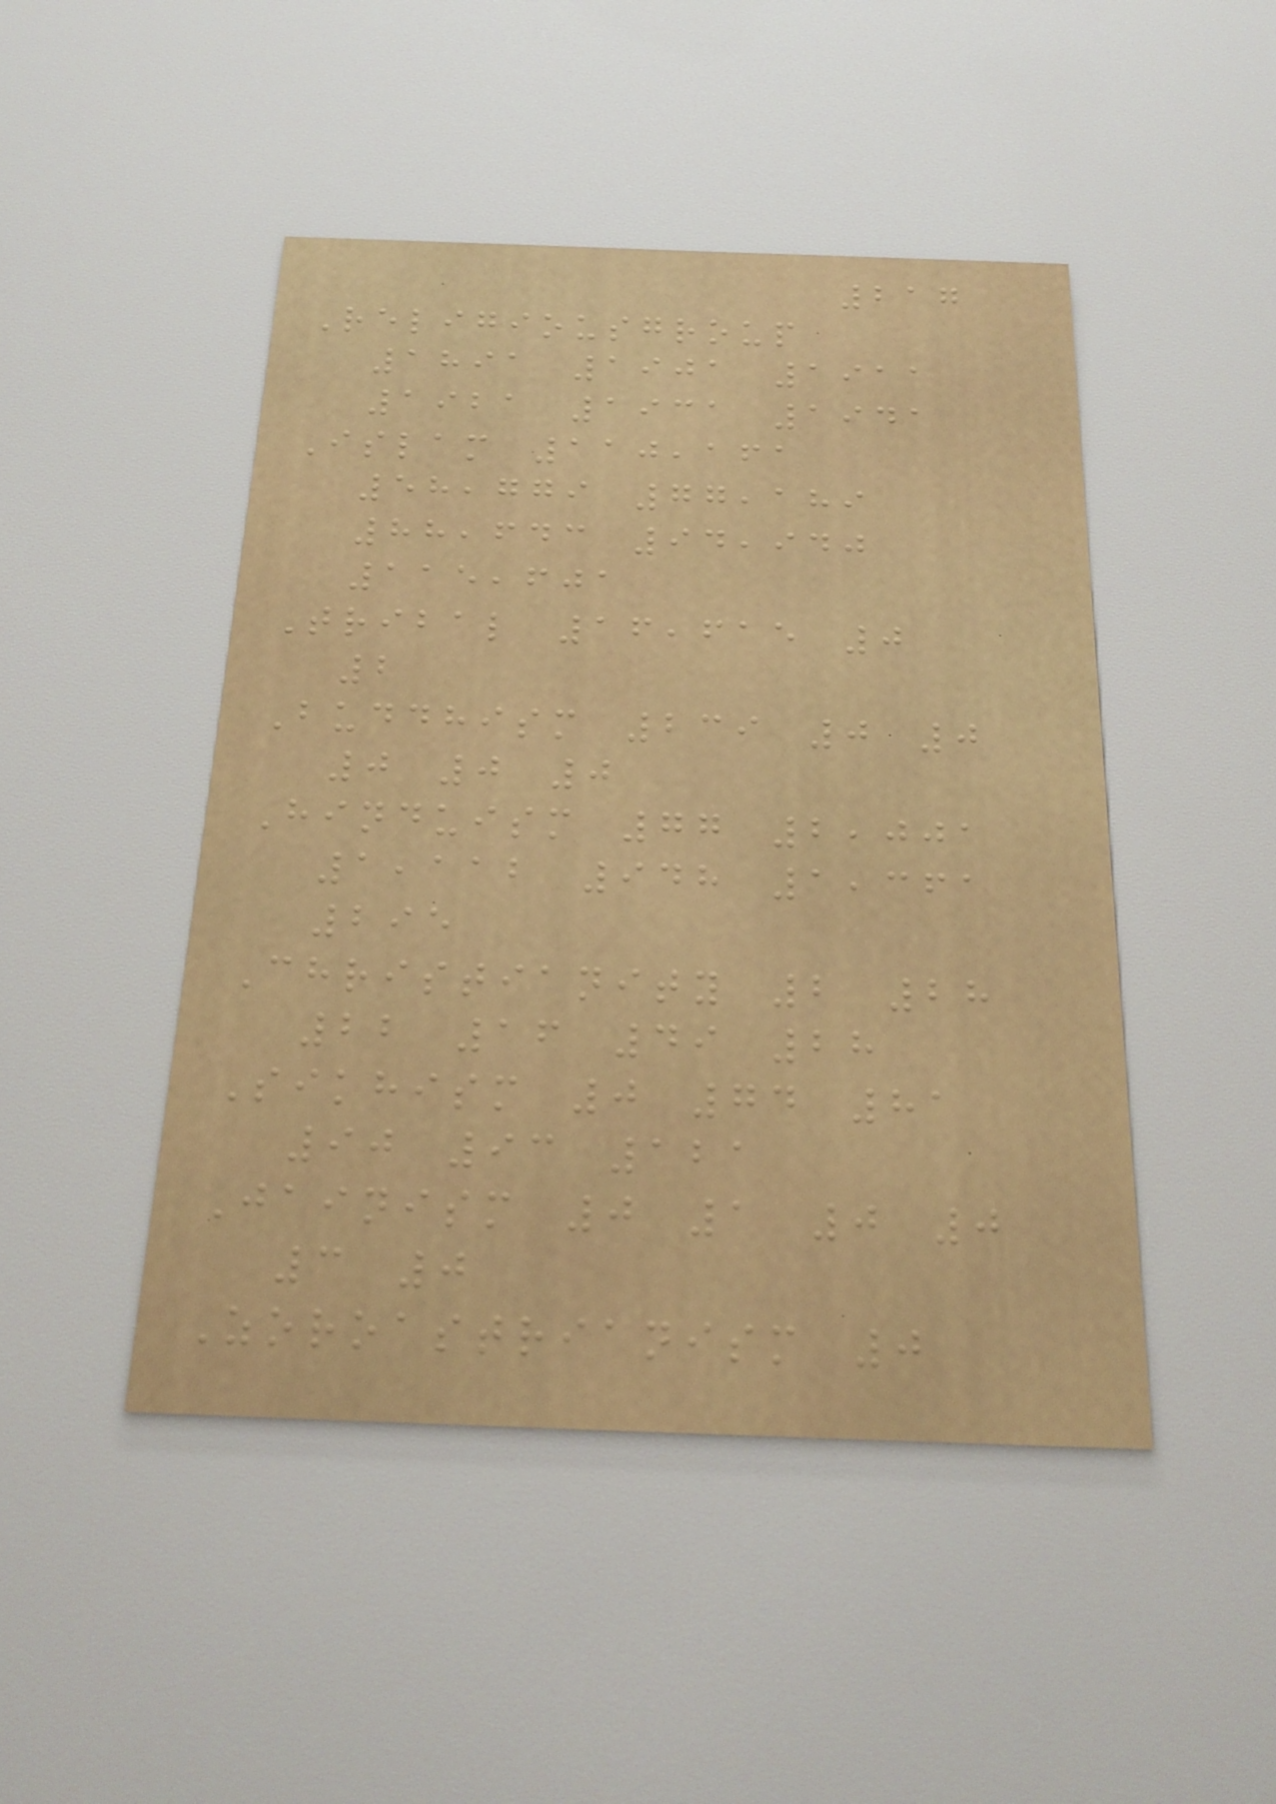217
Religiousgroup
1891 1901 1911
1921 1931 1941
Islam 110,161
58,779 77,189
88,643 94,940
115,601
Tribal 16,615 0
2
Buddhism 239 0 0
0 0 0
Hinduism 77 2,001
1,112 948 1,361
295
Christianity 2 28
22 16 49 28
Sikhism 0 74 81
90 93 121
Jainism 0 1 0 0
3 0
Zoroastrianism 0
